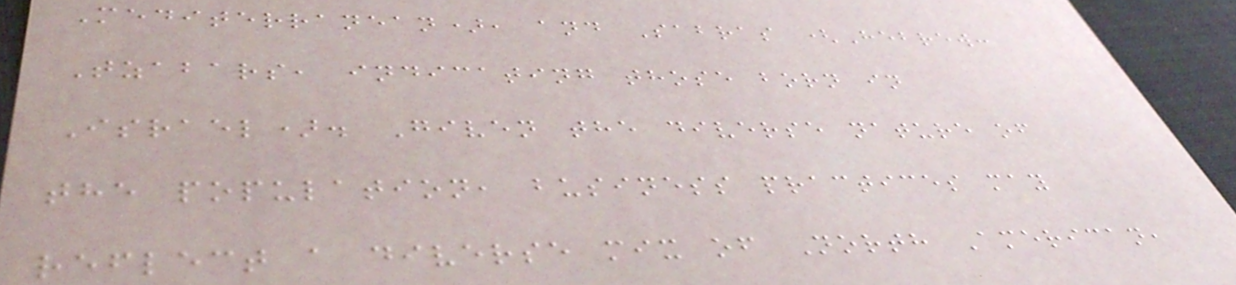Mediterranean), and Sabras (Hebrew:
Tzabars, indicating those born in
Israel). Given the diverse nature of
the population, business practices may
reflect a diverse mix of North American,
